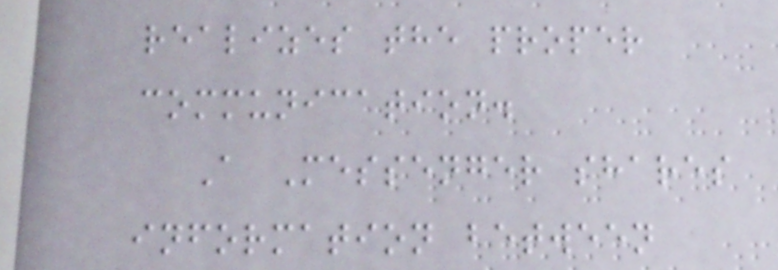realizes the proper
communication.
A Messenger shares
information between
